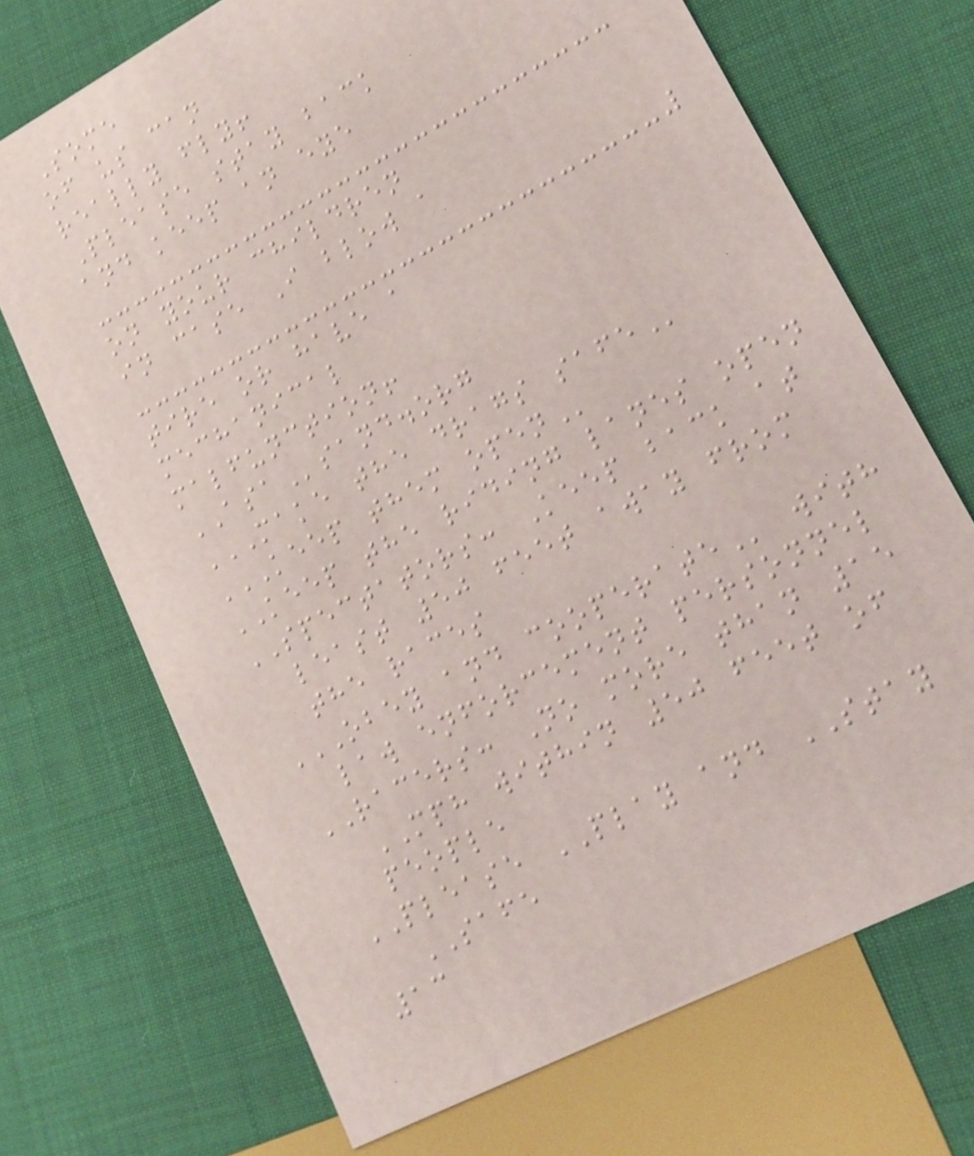Some
of us can
really fly!
Please stay back
and keep an eye
on your children
in case I blow a
tire or have a
mechanical
malfunction!
ASAsand.org
MAKE THE DRAGS SAFE
KEEP THEM OPEN
KEEP the riding lanes open
SPECTATORS: Keep back at
least 50 feet away from
the races
OBEY AND COOPERATE with
law enforcement personnel
RACERS: No more than 15
MPH within 50 feet of
people
PLEASE PLAY and STAY
SAFE
13
